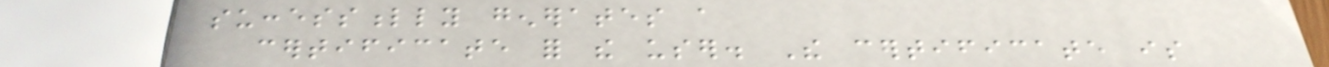successfully generates a
certificate for the user. The certificate is
